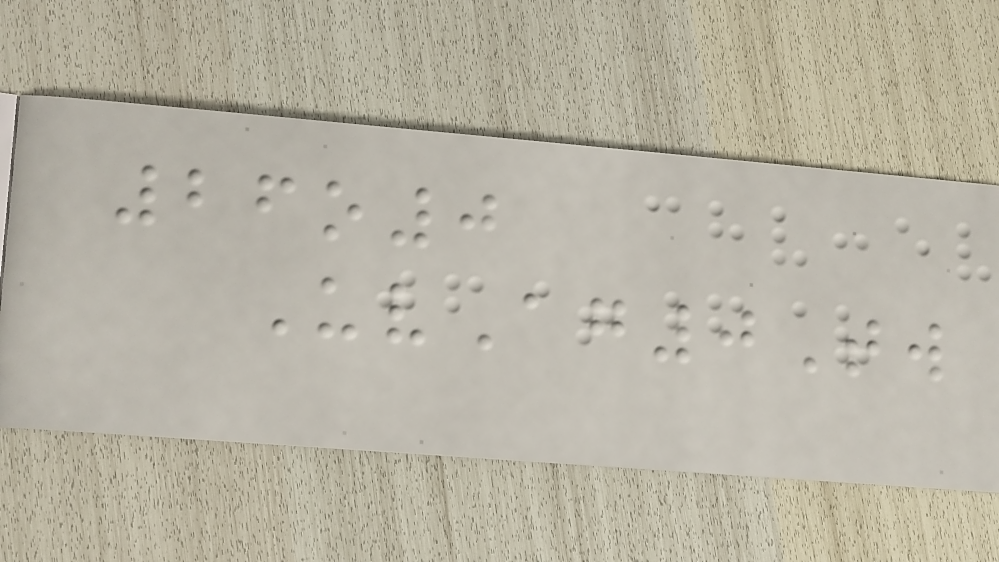26o0
UvAg0Tw
